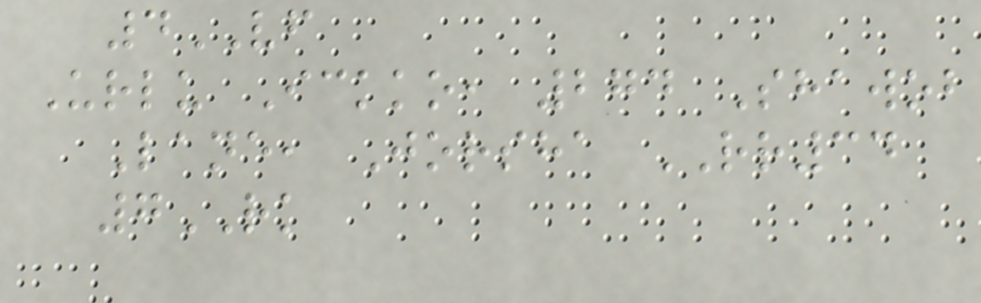4VF
Urlu Ickko, 274 Shawob
Lane, Jorsha RR34
7RK
